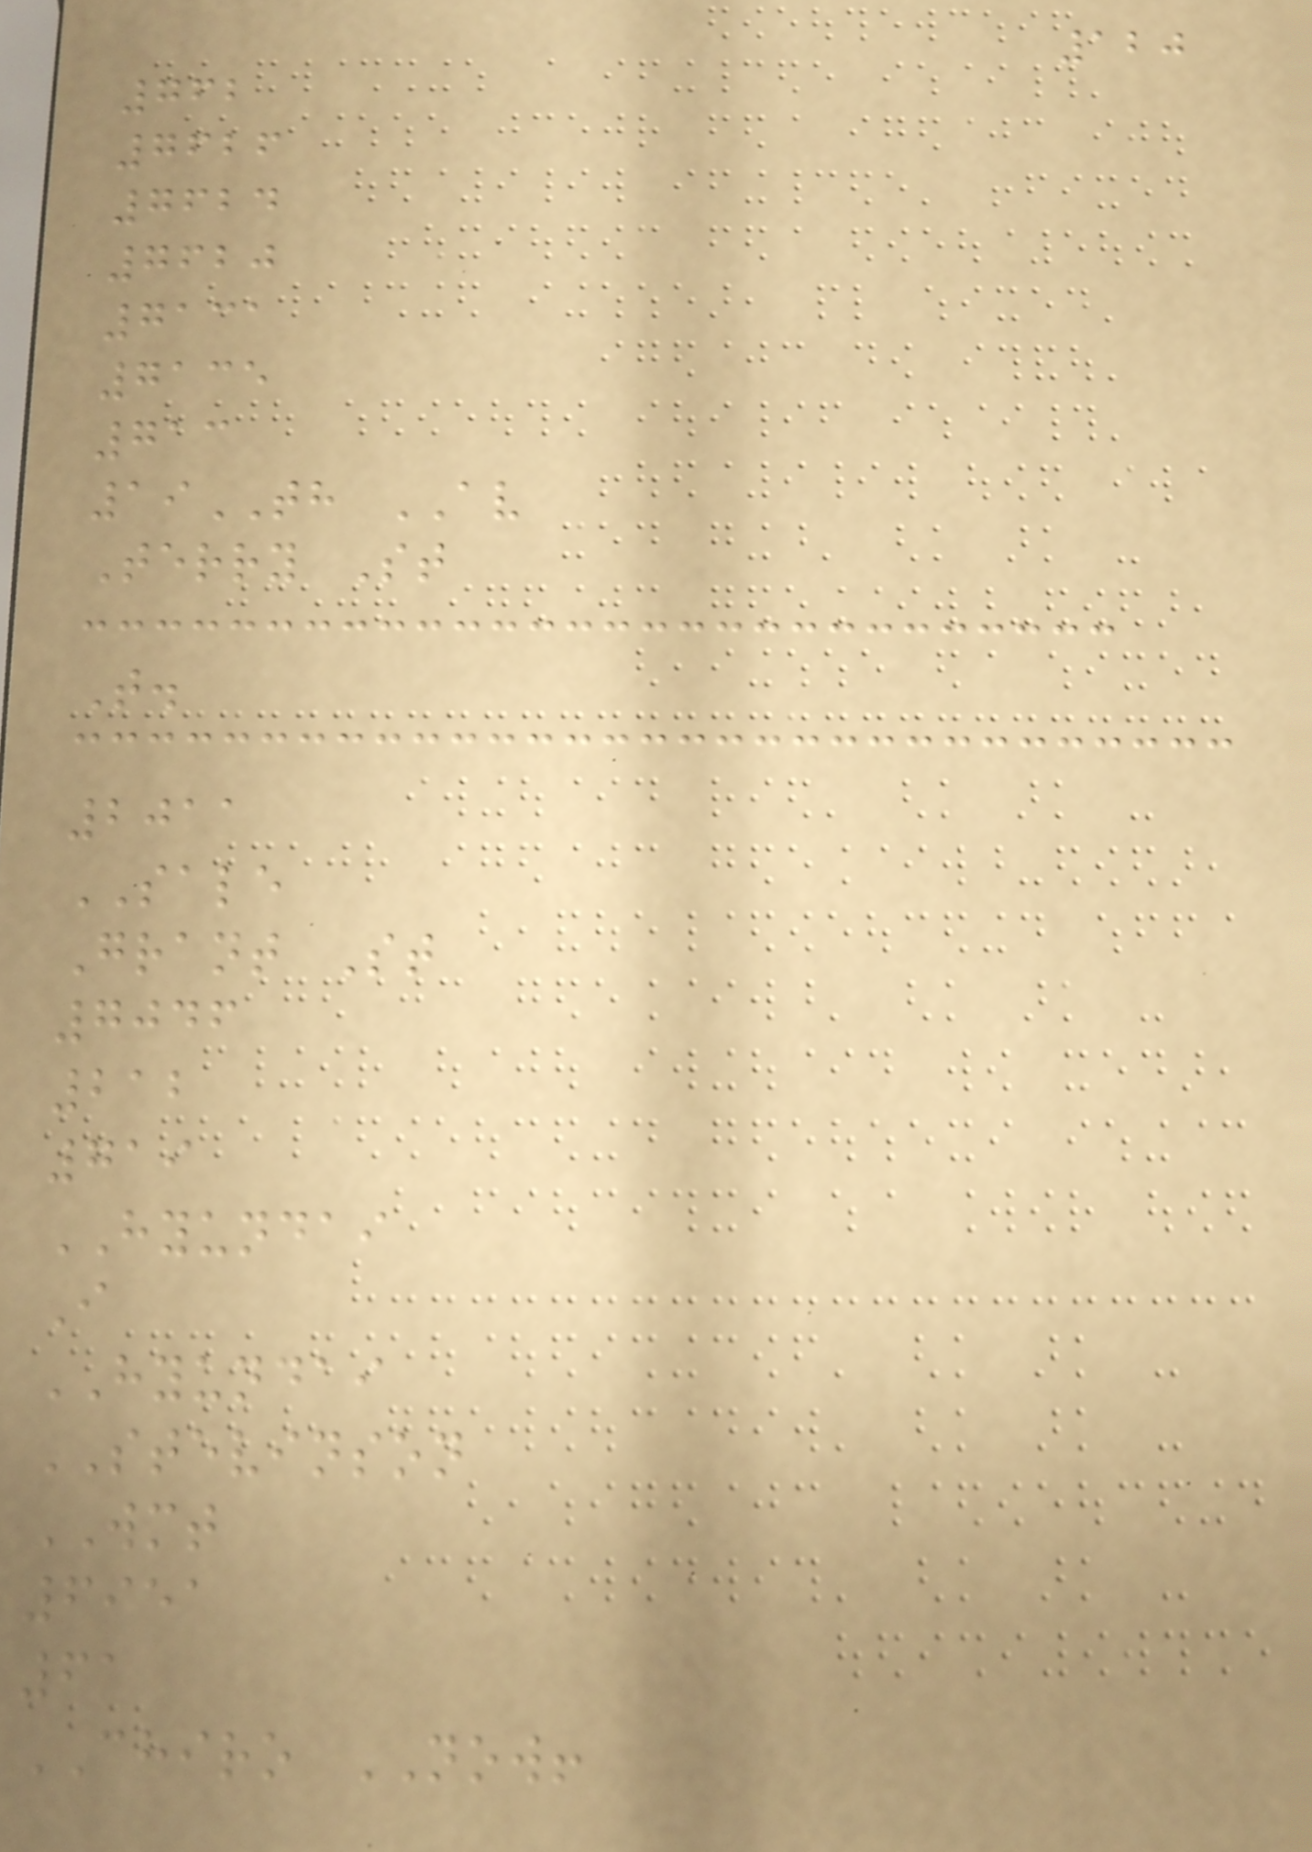120
762
7626
7624
7620
7131
7135
713
19TH AV
Terry St
T.
2011
SALE
Grant St
7046
212
719
HYUNDAI
I
HYUNDAI
STEVINSON
WMT
6951
61
CHIRO NOW!
